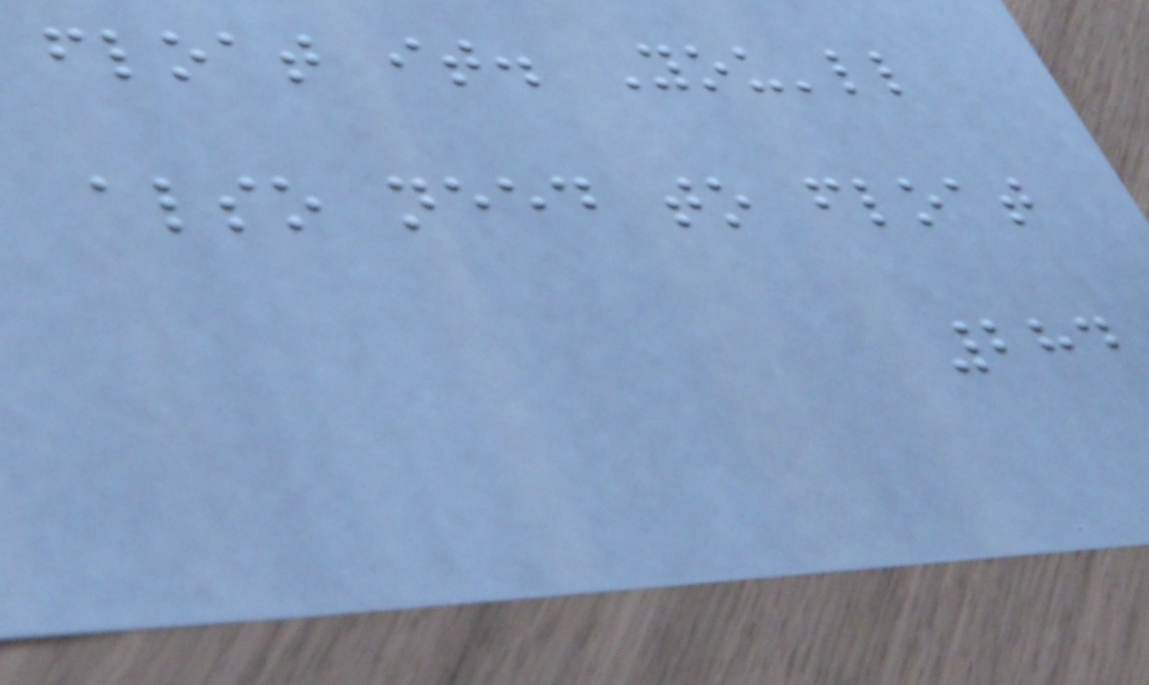float it. You'll
also need to float
284
